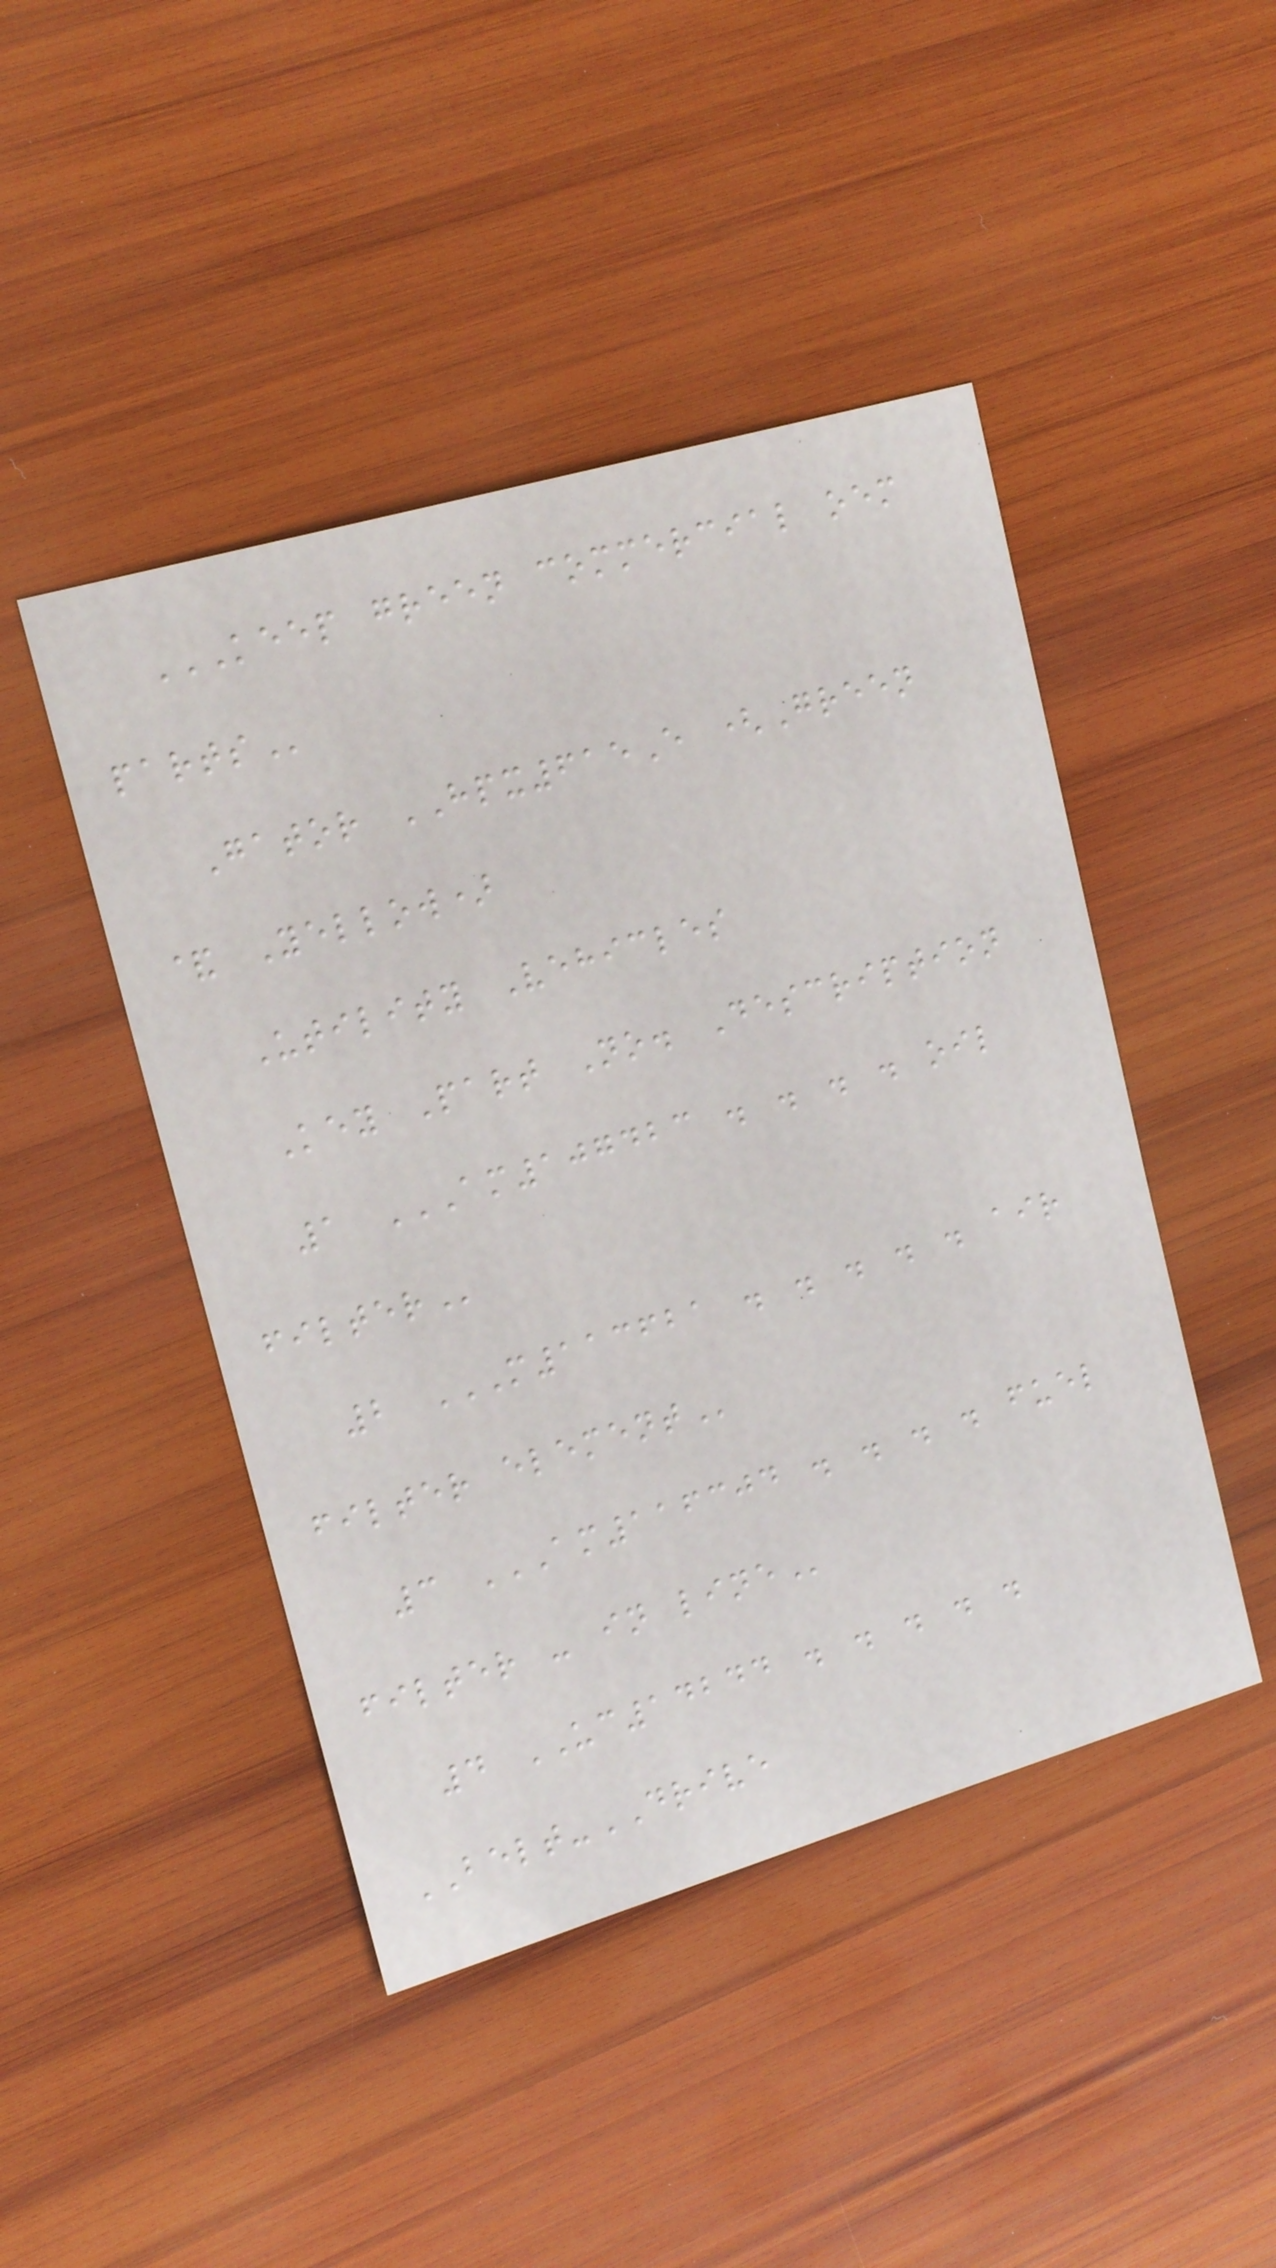KEEP GREEN COMMERCIAL OEM
PARTS
Gator HPX615E (Green
& Yellow)
Utility Vehicles
Key Part No. Description
1 AM107423 . . . . OIL
FILTER
2 M113621 . . . . . AIR
FILTER ELEMENT
3 AM116304 . . . . FUEL
FILTER - IN LINE
4 UC14244 . . . . .
BELT-DRIVE
